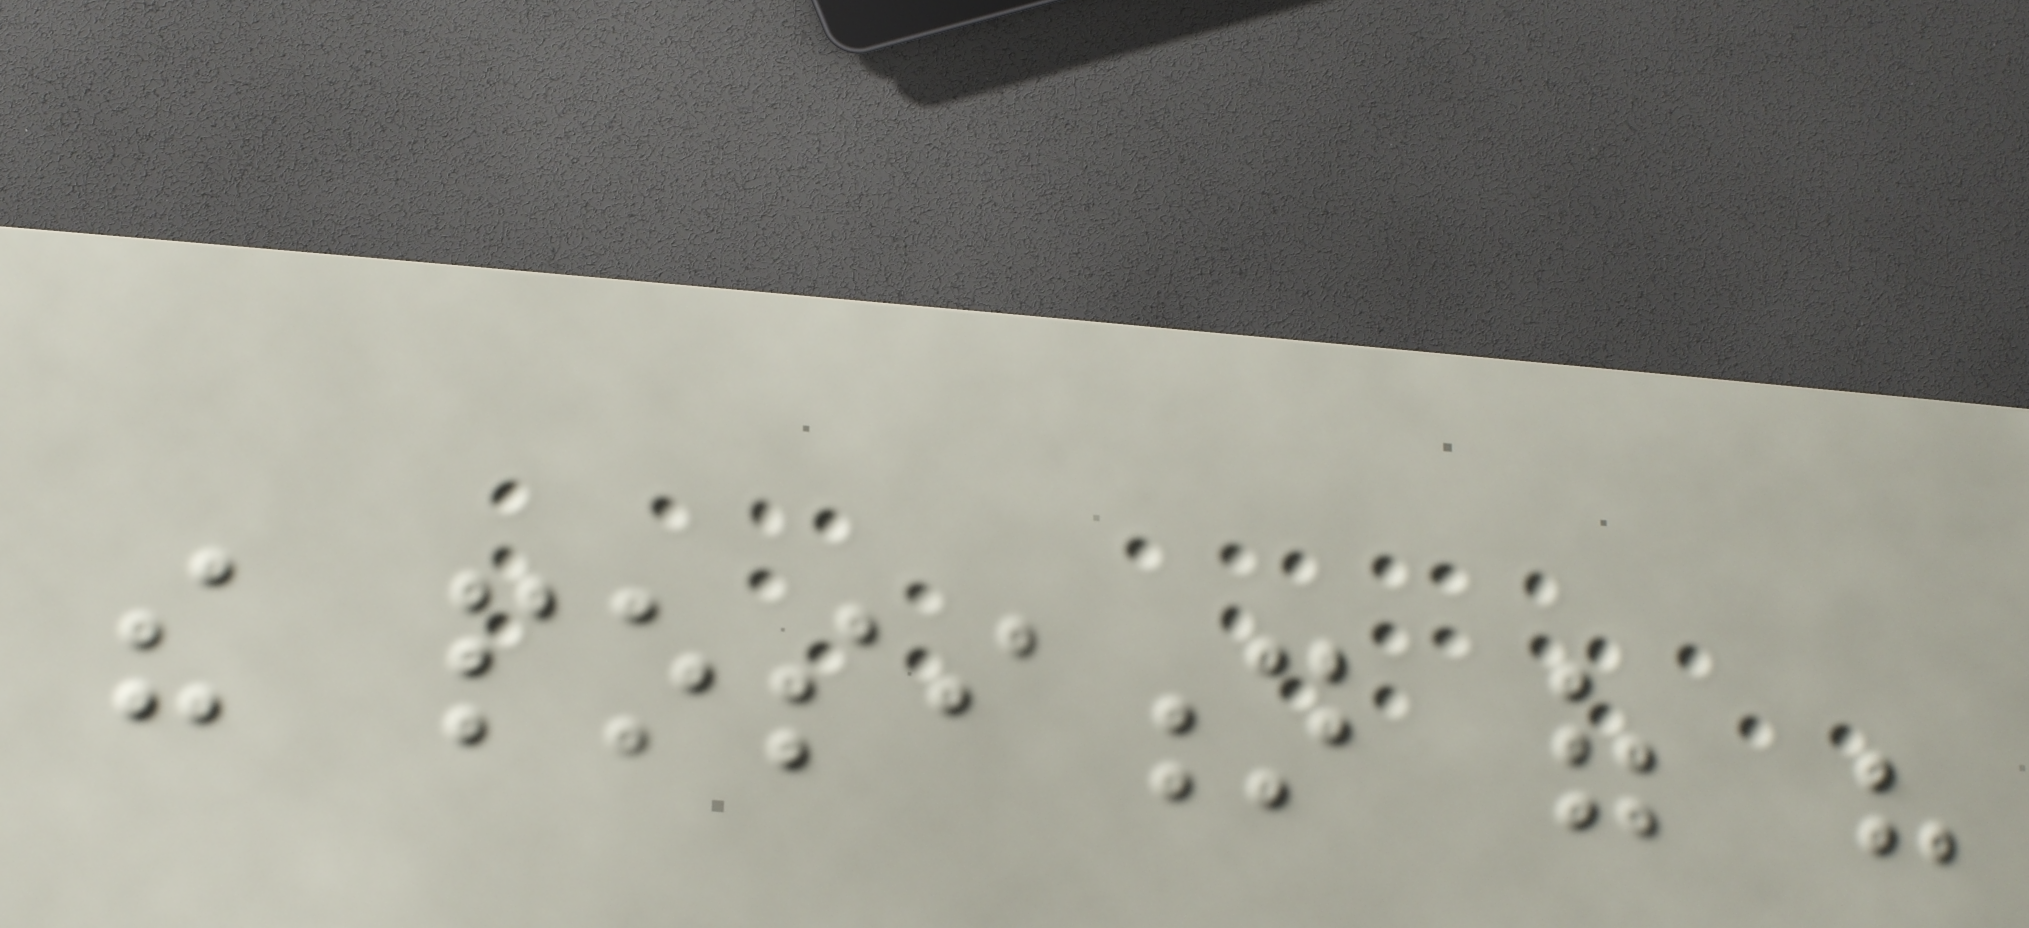the position of his
